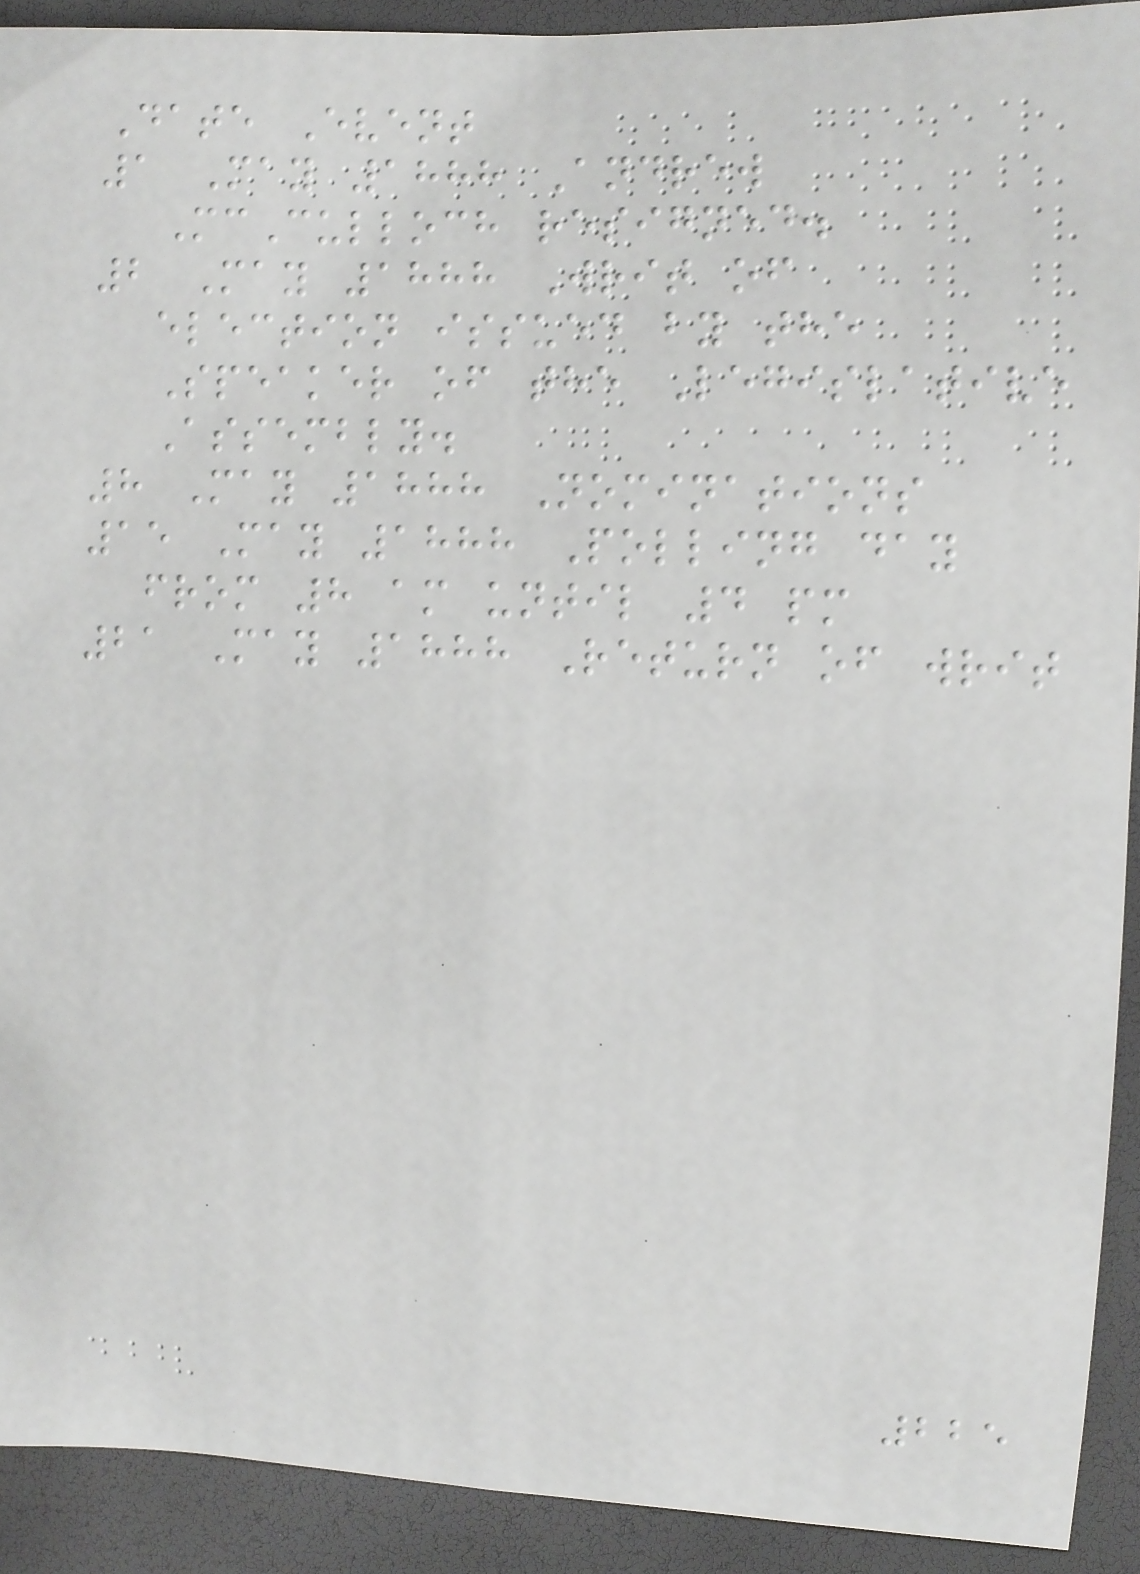Date Event
1 May 1888 Andrew
McCulloch resigned.
2 May 1888 Writ of
election issued by the
Speaker of the Legislative
Assembly.
8 May 1888 Nominations
15 May 1888 Polling day
from 8 am until 4 pm
21 May 1888 Return of writ
225
